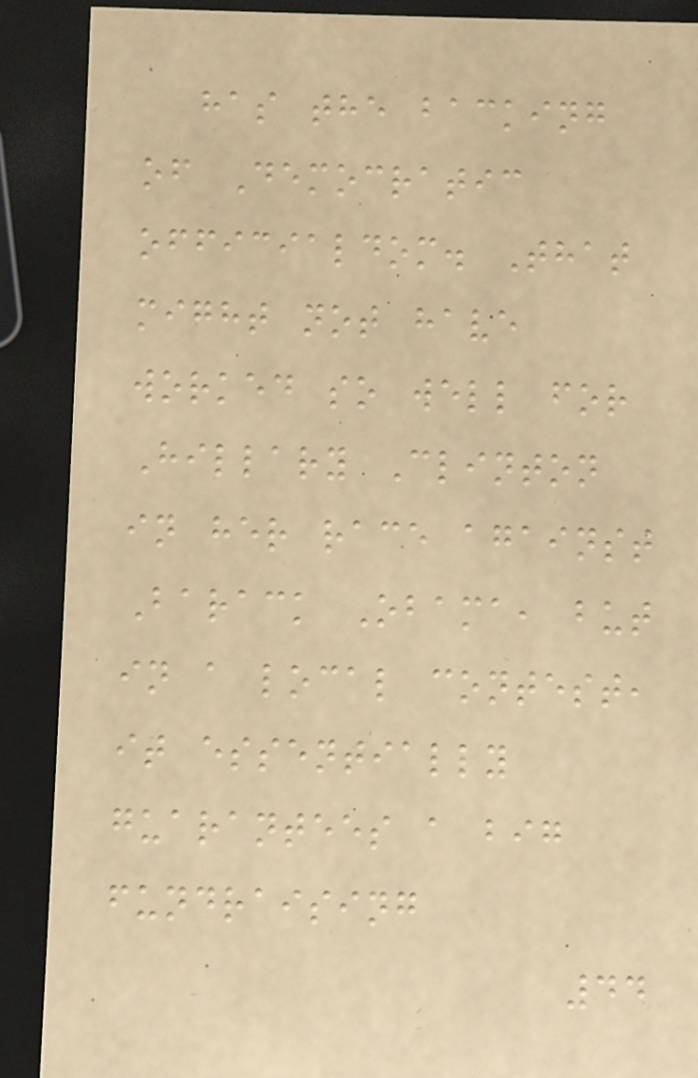has the backing
of Democratic
officialdom. That
might not have
worked so well for
Hillary Clinton
in her race against
Barack Obama, but
in a local contest,
it essentially
guarantees a big
fundraising
44
